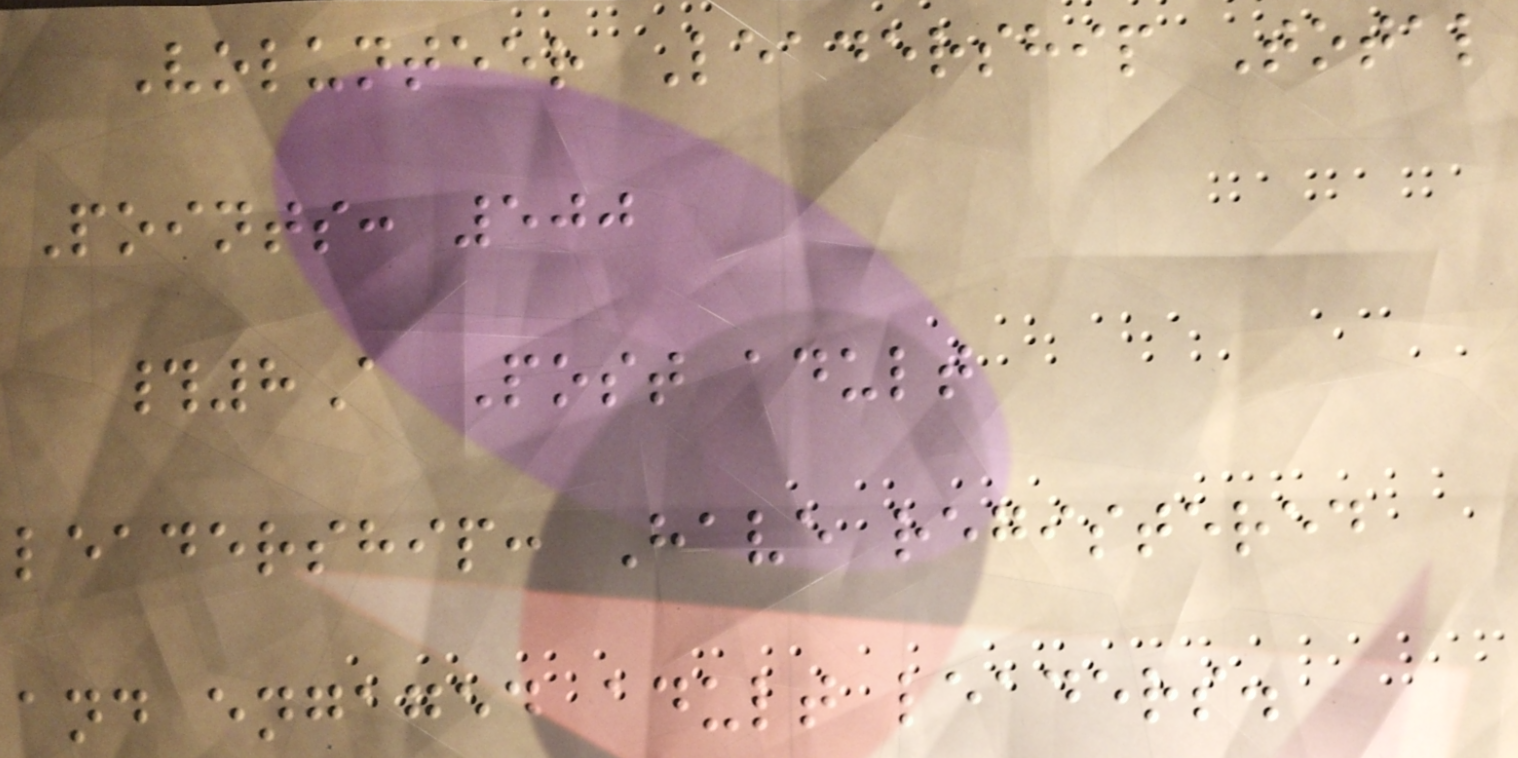Volunteer Leadership Total
Points: 500
#8A Post adult
leadership: Have registered
and engaged adult leaders.
